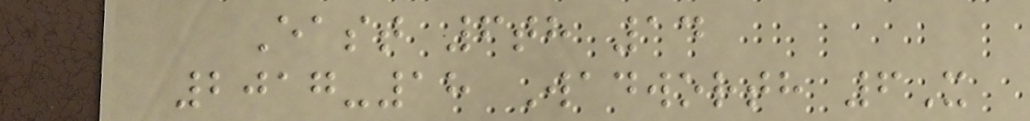East 6th 14
2017-18 Wadworth 6X
